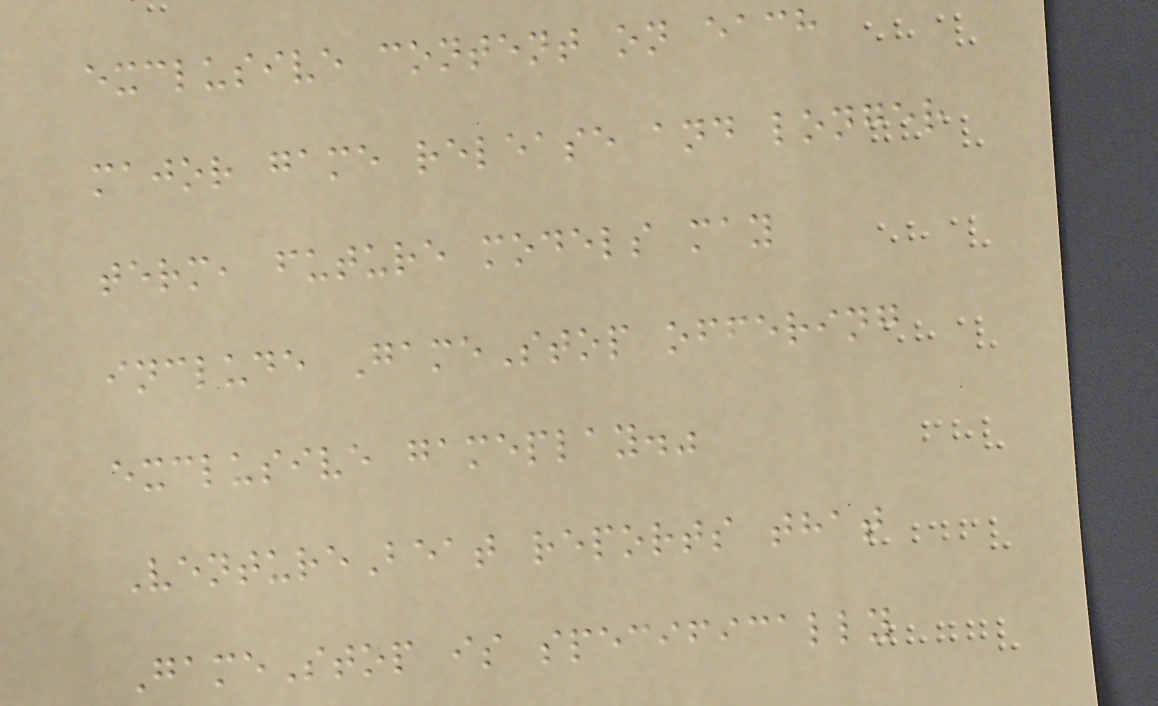exclusive content on each
major game release and longer
term, future models may
include GameStop offering
exclusive gameplay."
VentureBeat reports that
GameStop is specifically
